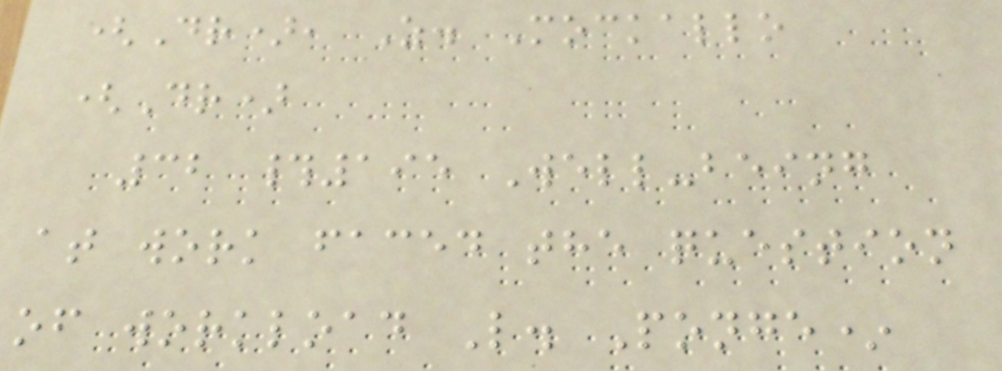(Dr), Z. Mockallo
(Dr)
32 #195 Well-being
at work faced the question
of workload L. Ponge*
